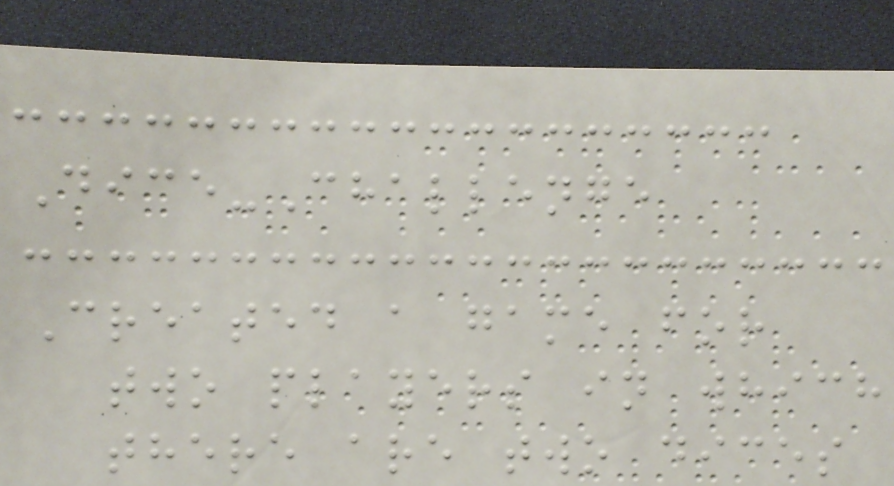Dice-Challenge
Created a game for
two players in which
there are two dices
